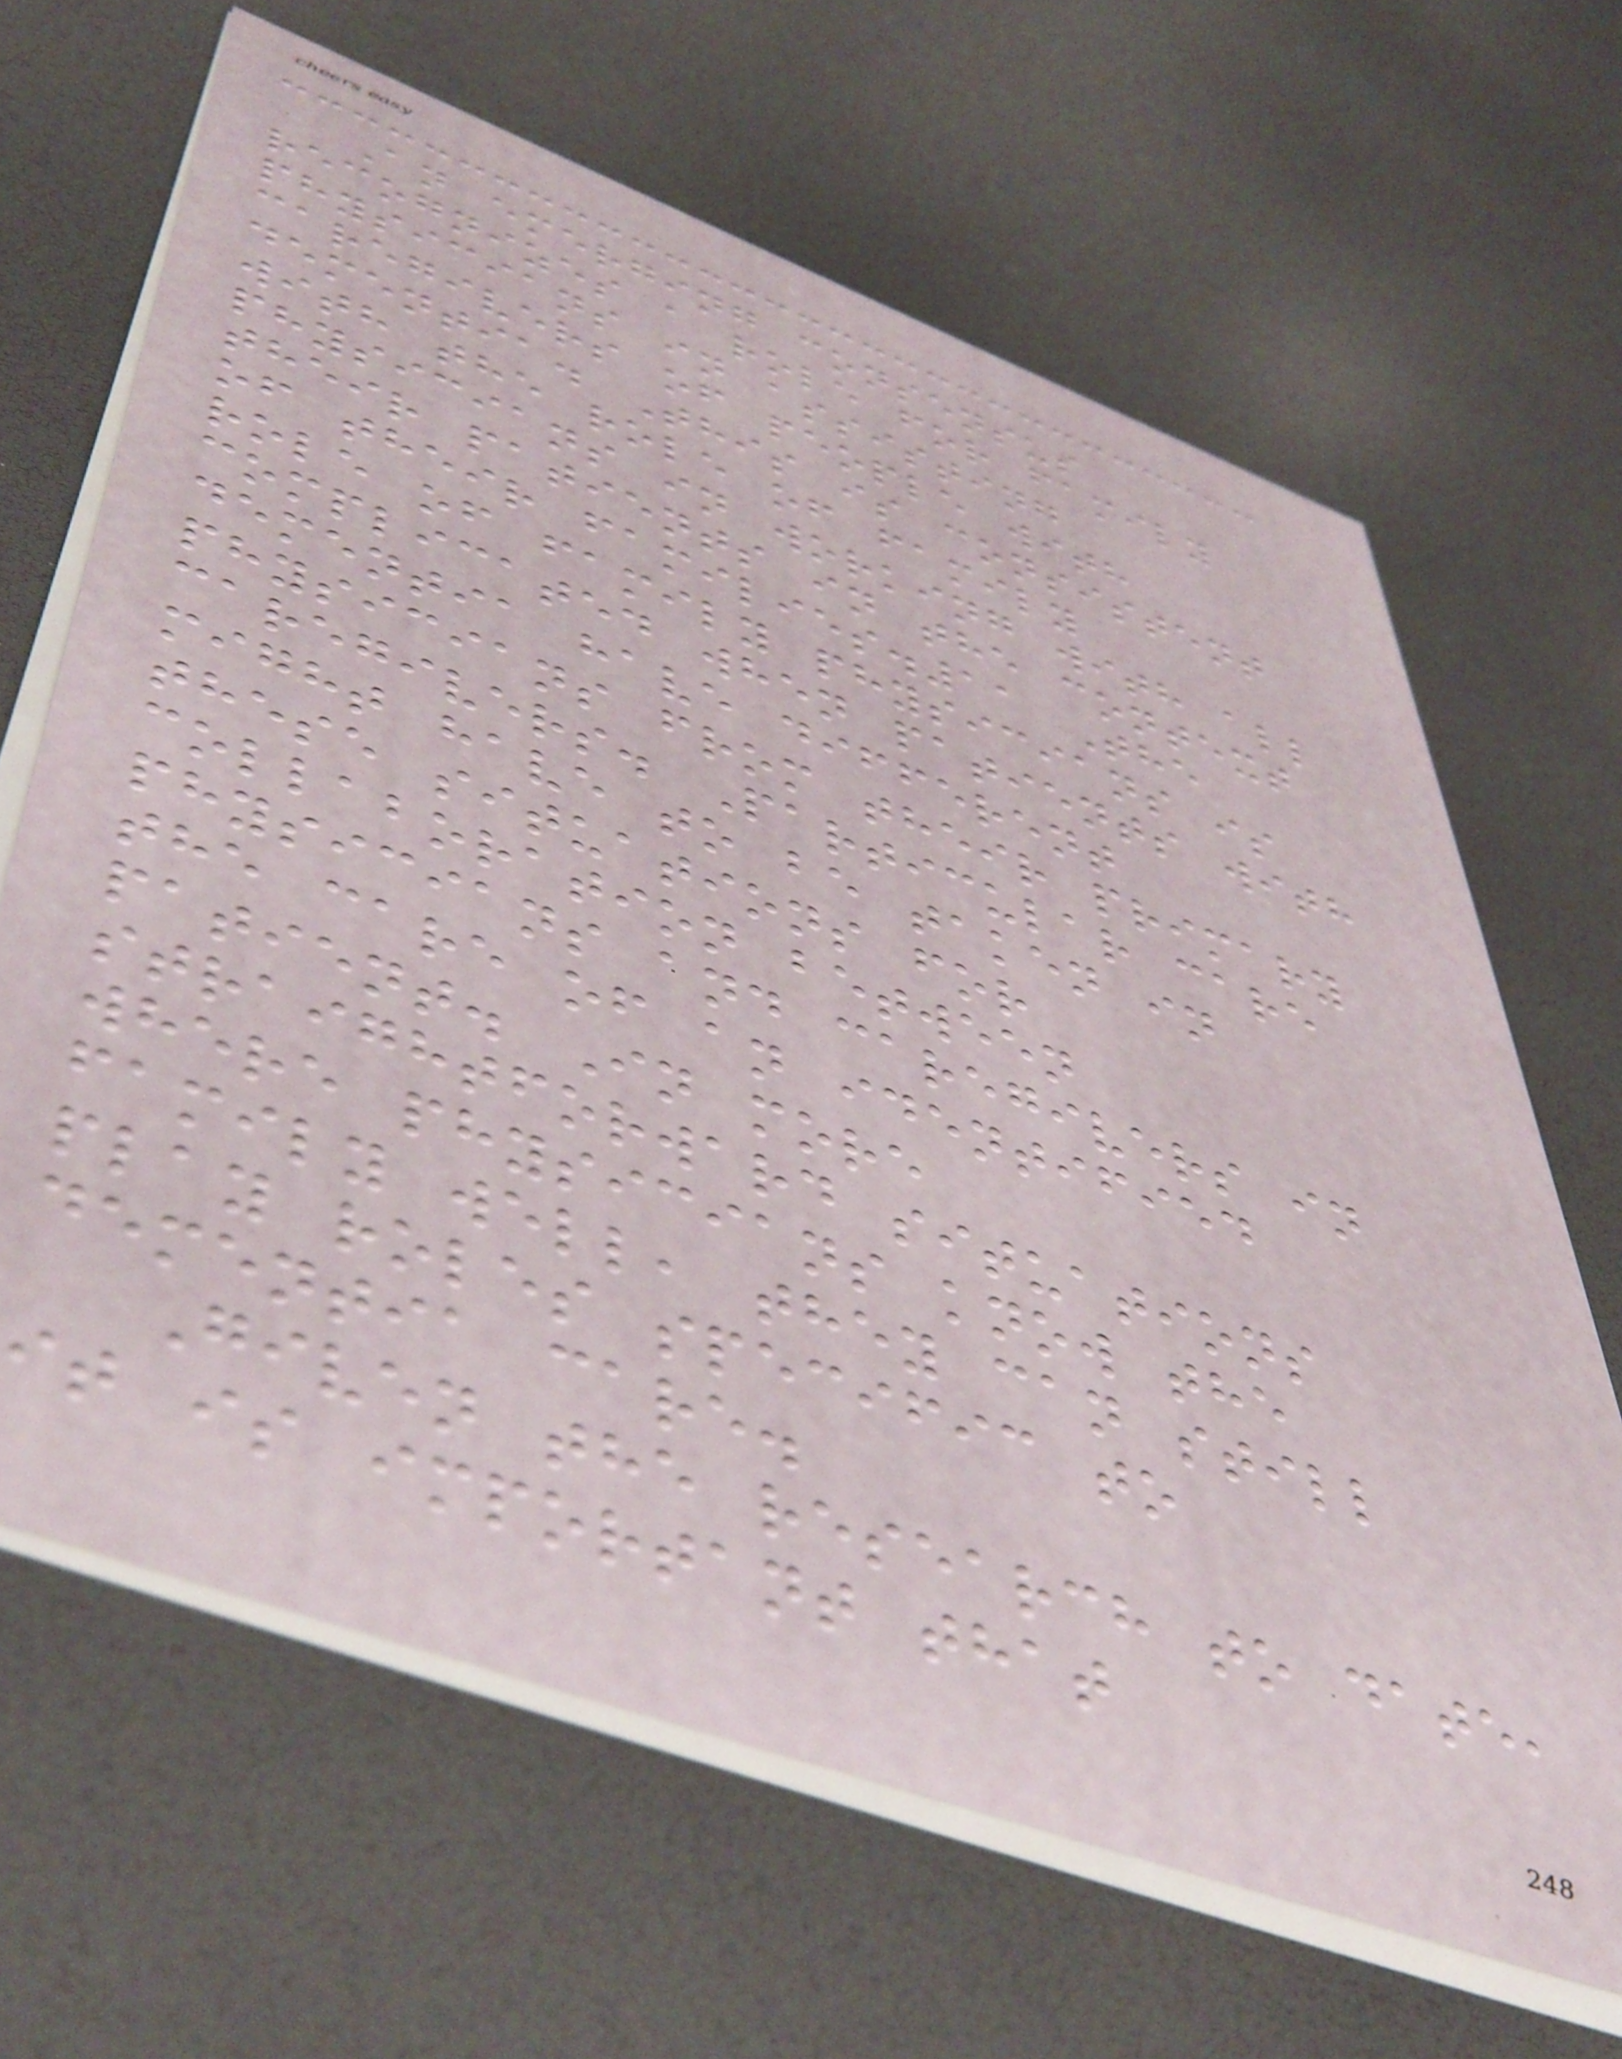An emerging consensus
recognizes a role for family
physicians in assisting
caregivers of people with
dementia. This is consistent
with the role of family
physicians in working with all
their patients in the context
of their families.11 The
role of family physicians is
complicated when patients with
dementia have different
physicians from their primary
caregivers. Particular care
might have to be taken in
these situations for
collaboration between
physicians and caregivers in
the care of an identified
patient. In more
straightforward situations
where physicians know the
family well, they can still
play roles specific to
dementia care.
Given the research to date,
it is important that
